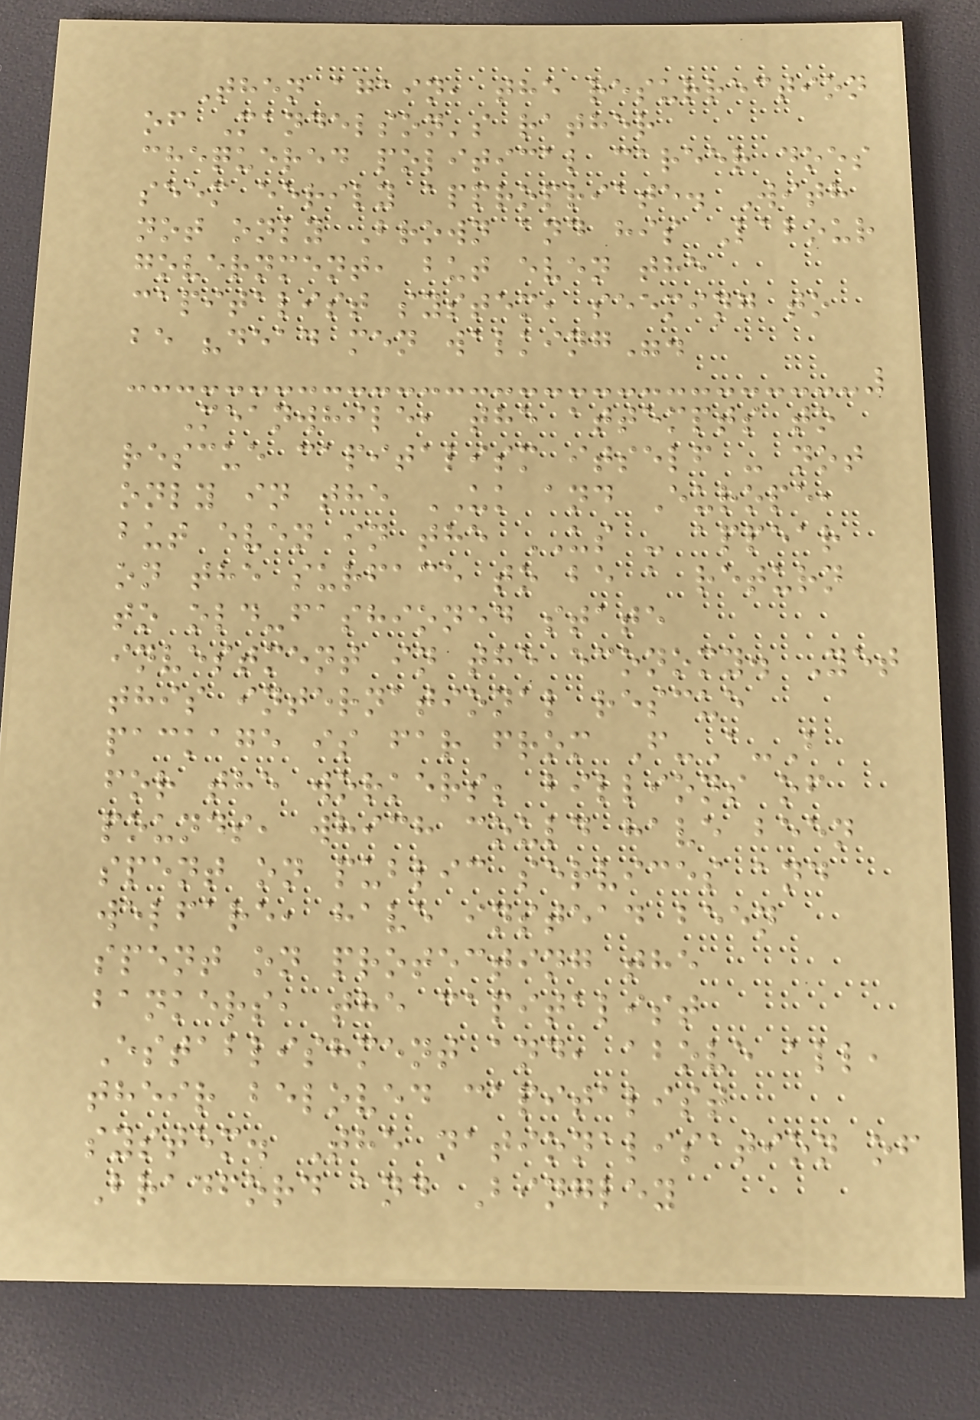Then again, the resurrection
of Mandelson's rather
chequered political career does
seem eerily appropriate. With
not only Brown and his Labour
government, but even the
capitalist system, seeming to
be "dead men walking".
Meanwhile, the attempts to
rescue capitalism itself - not
only in the UK and Europe,
but even in the US - appear
on the surface to be a return
to old-fashioned state
investment in the economy. Yet
this international rescue
package is far from F-A-B
for the workers; billions of
pounds, which could have been
spent on public services and
welfare, have instead been
spent on protecting the
bankers, the capitalist
Establishment and, above all,
their beloved capitalist
system. The nationalisation of
Bradford and Bingley
